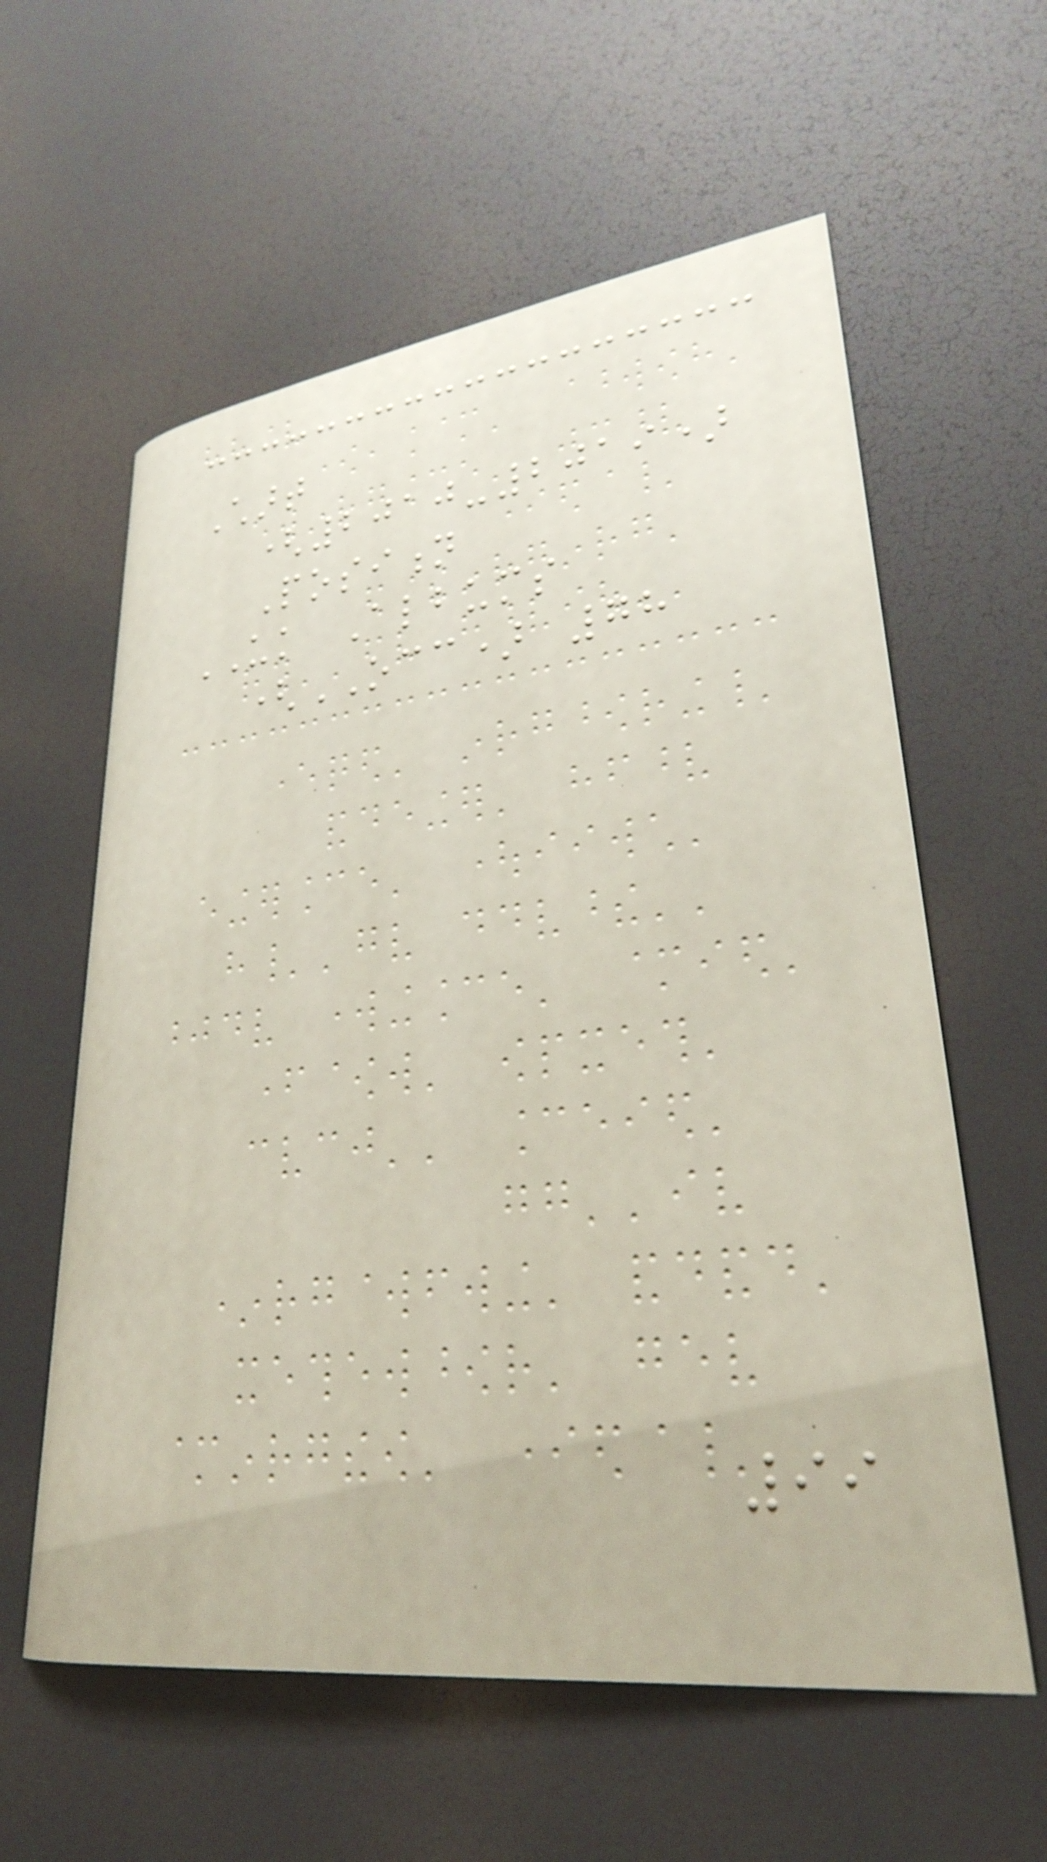Chart
(2010-2019)
Position
UK Albums
(OCC) 78
99
